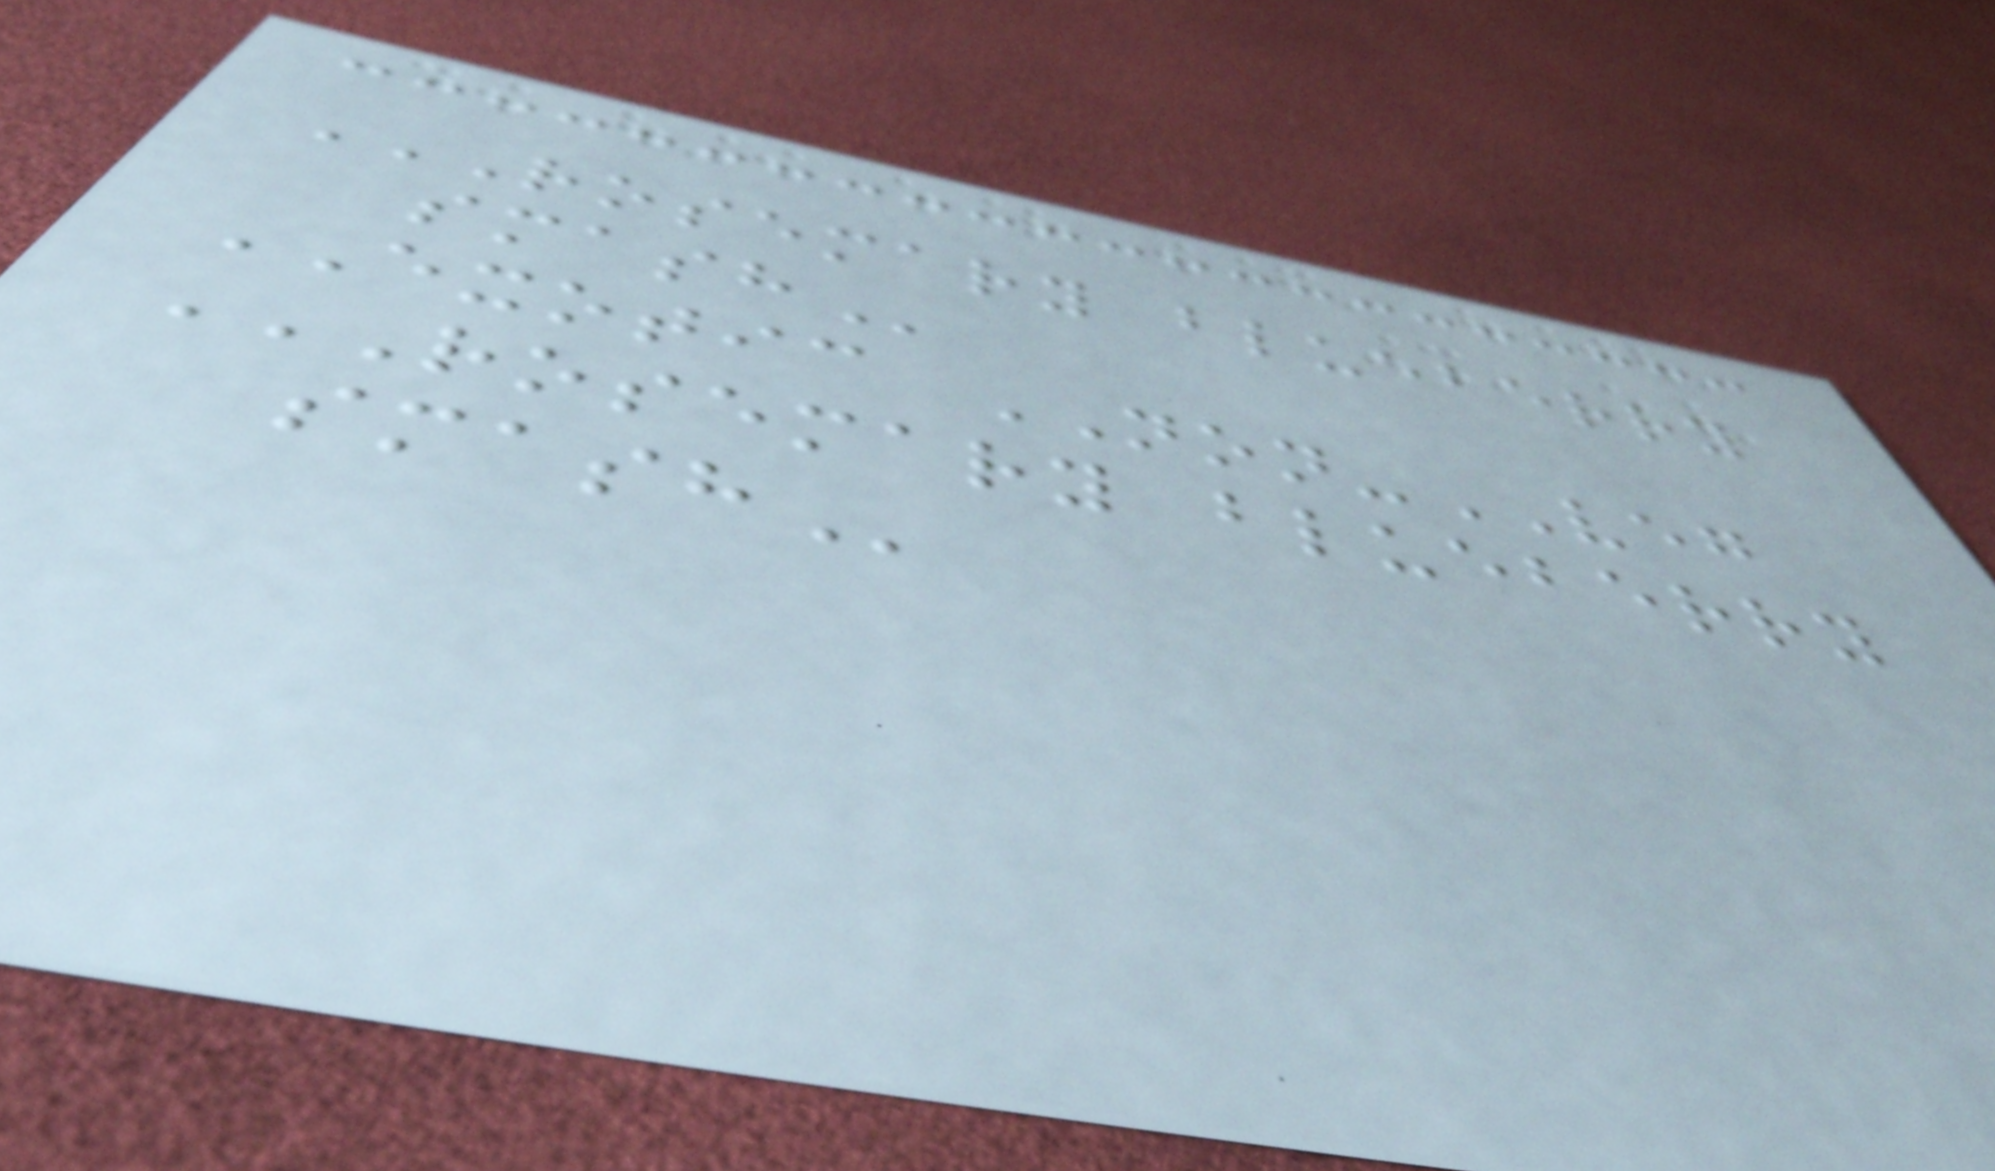ROSEMARY BLUEBERRY
SMASH
EXOTIC NON-VEG
ROSEMARY BLUEBERRY
SMASH
